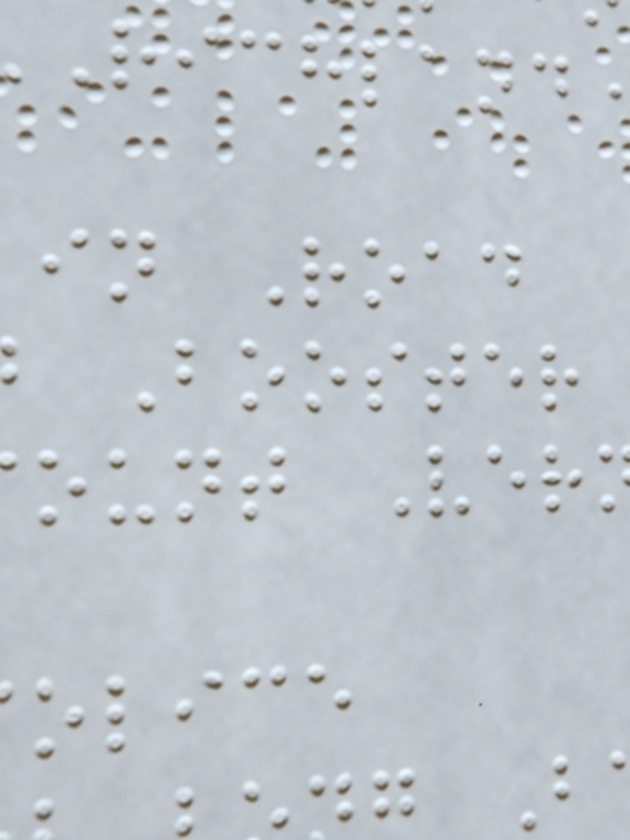in Road
Booster
ount Ver
olice
